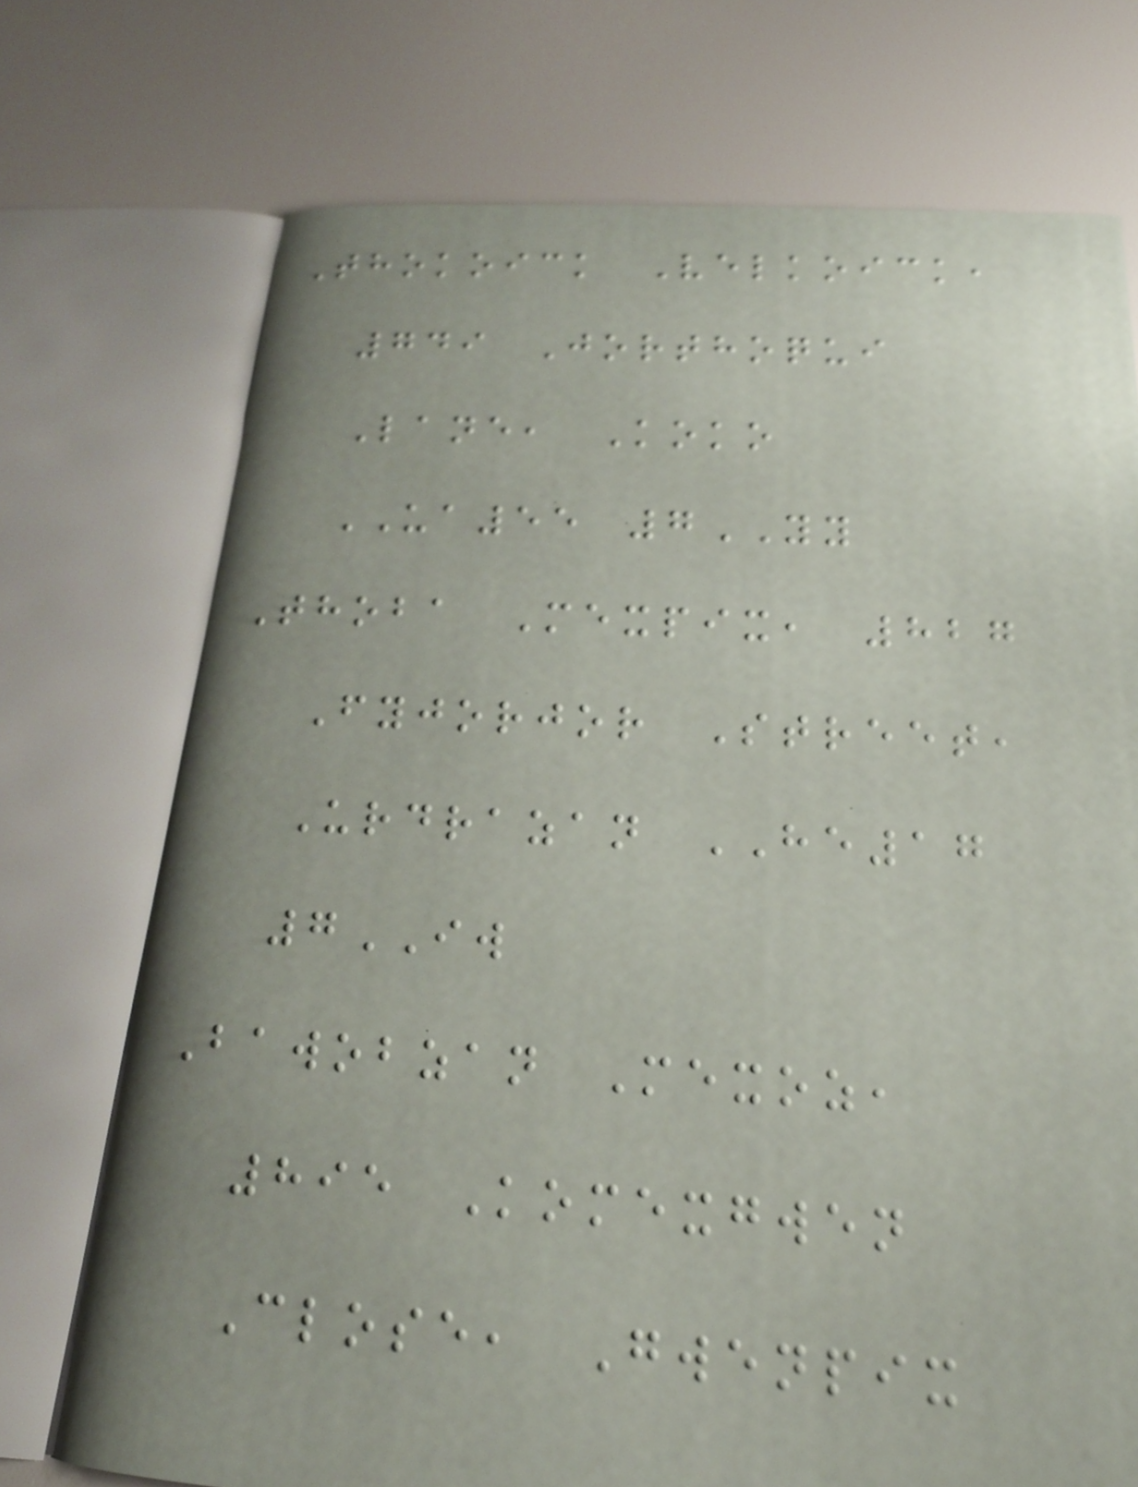Thokoick Velkoick,
749 Jorthoqui
Lane, Koko
UA55 7YY
Thoba Mexpix, 827
Fyjorjor Street,
Urdrazan HE17
7IW
Bawobzan Mexoz,
895 Komexgwen
Close, Gwenpix
